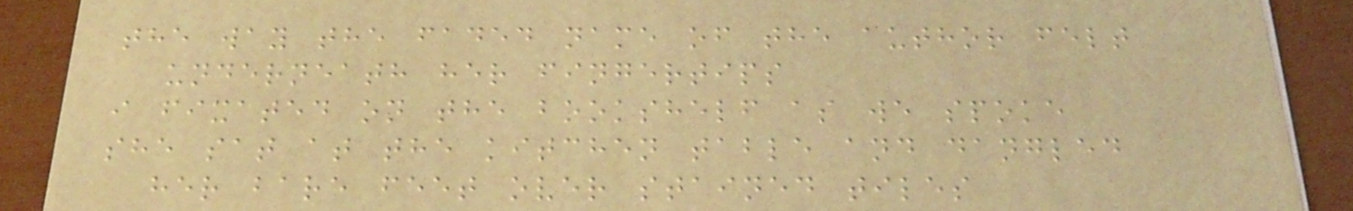the way the faded name of the author felt
underneath her fingertips
i fixated on the bookshelf as we spoke
she sat at the kitchen table and dangled
her bare feet over stained tiles
